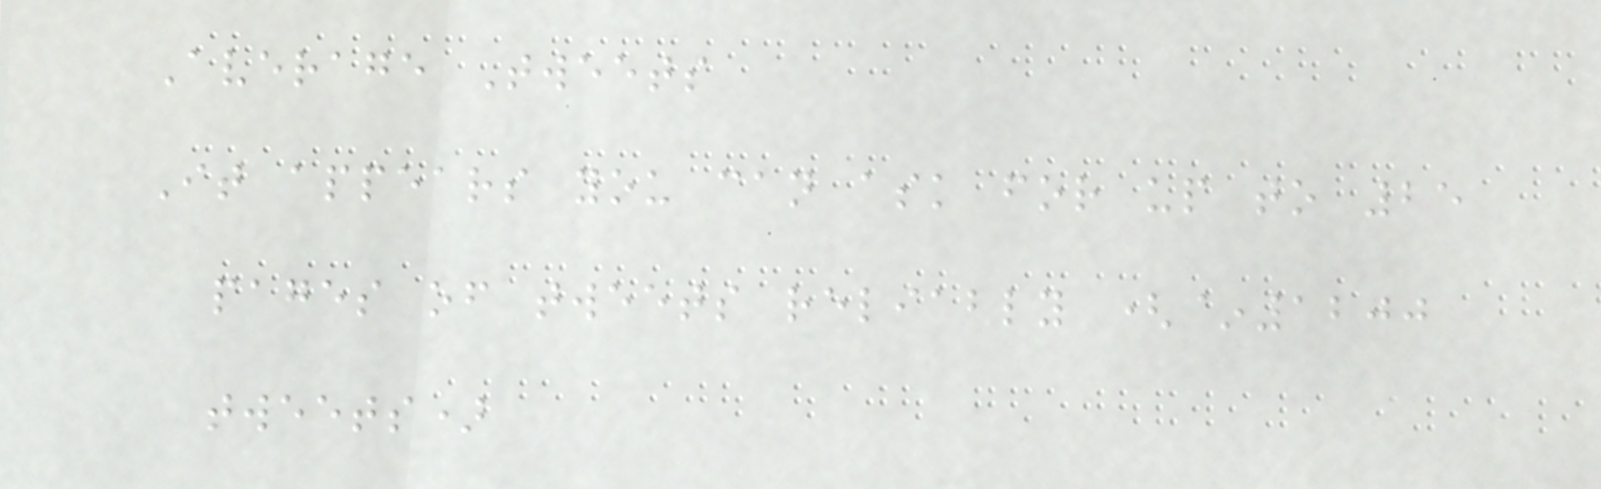Average Tweets
It appears you can ask for up to 25
pages of tweets reliably (~1200
tweets)
